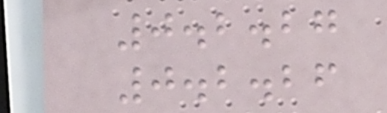0.2.27
0.2.26
